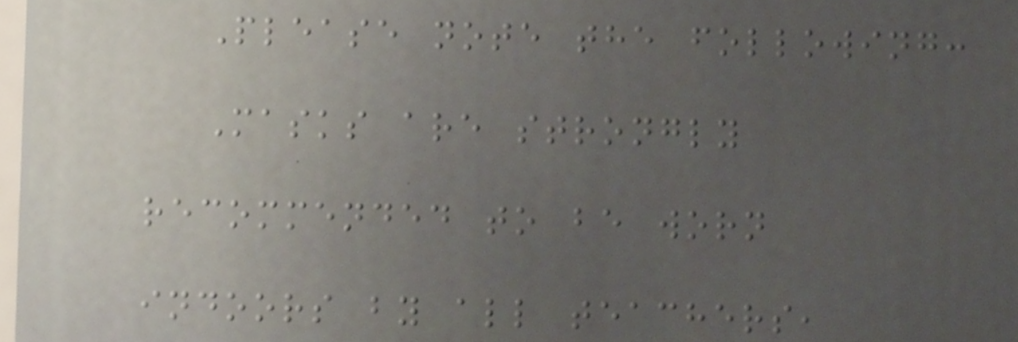Please note the following:
Masks are strongly
recommended to be worn
indoors by all teachers,
